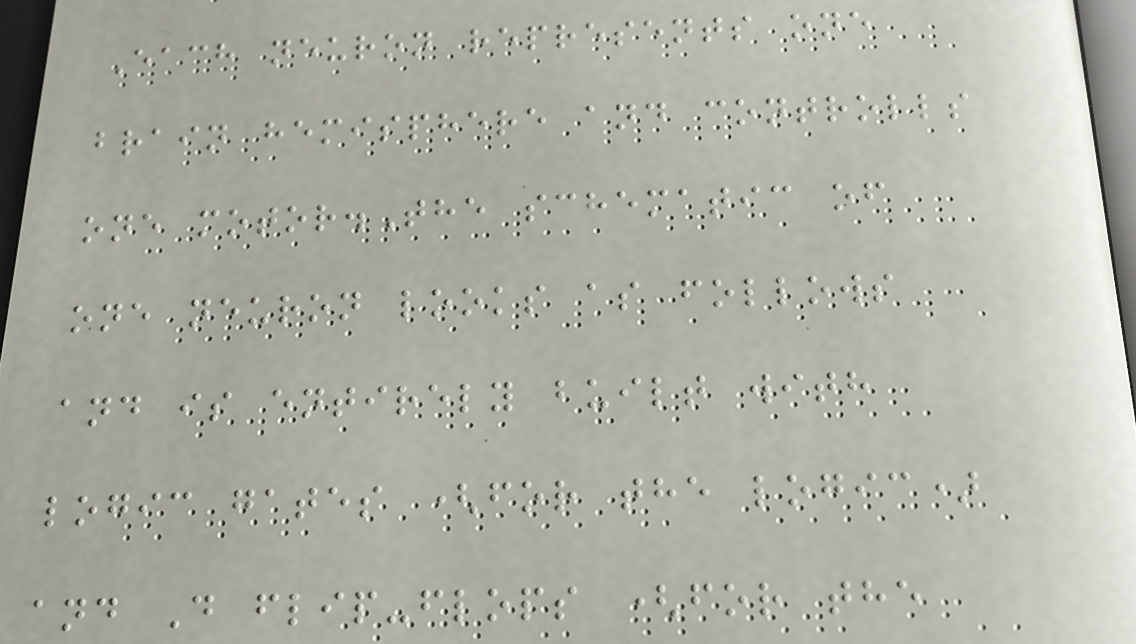Each neuron represents one
brain hemisphere and controlls
one motor.The schematic of
one neuron looks as follows
and is entirely built with
logic gates (for the logic)
and D flip-flops (for the
